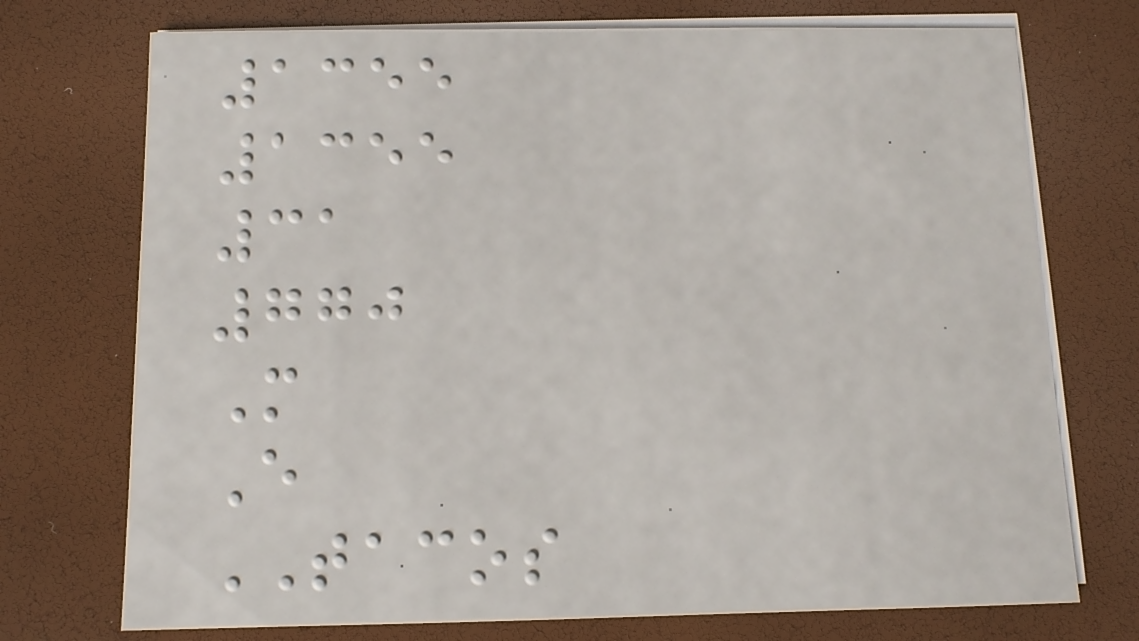1355
1355
31
770
M
E
TACOS
